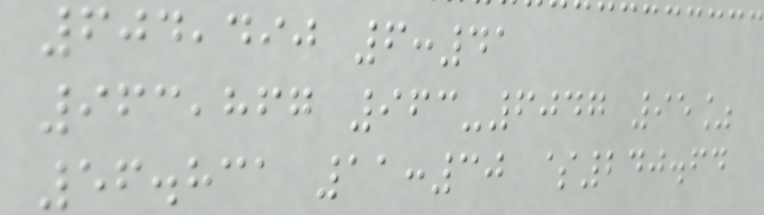604,490 6:41
963,867 963-6047 95%
56.831 11:30 $240.64
